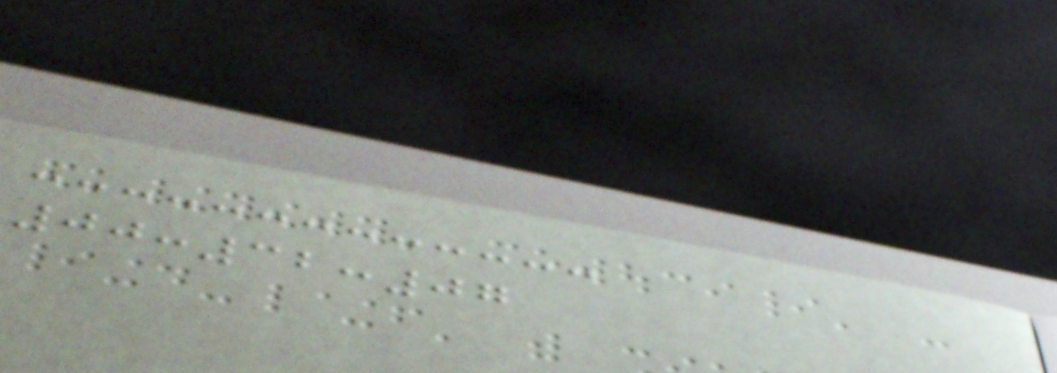00:32:07
